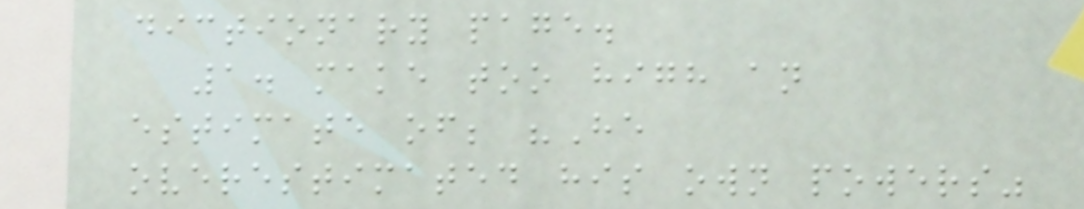dictionary page.
1. make too high an
estimate of; "He
overestimated his own powers"
